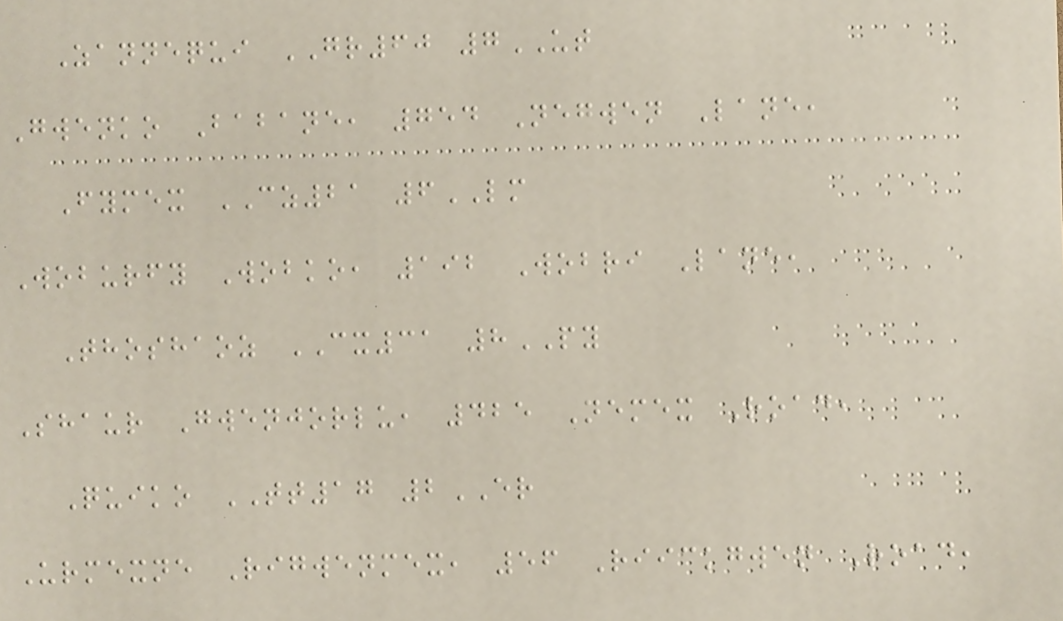Zannequi GR60 7UT
Gwenko Babane, 754 Negwen Lane,
Fymex CZ21 6LM
Woburfy Wobko, 192 Wobri Lane,
Thoshaoz CX31 8PY
Shaur Gwenjorlu, 425 Nemex Road,
Quiko TT17 2ER
Urmexne Rigwenmex, 56 Riickgwen Road,
